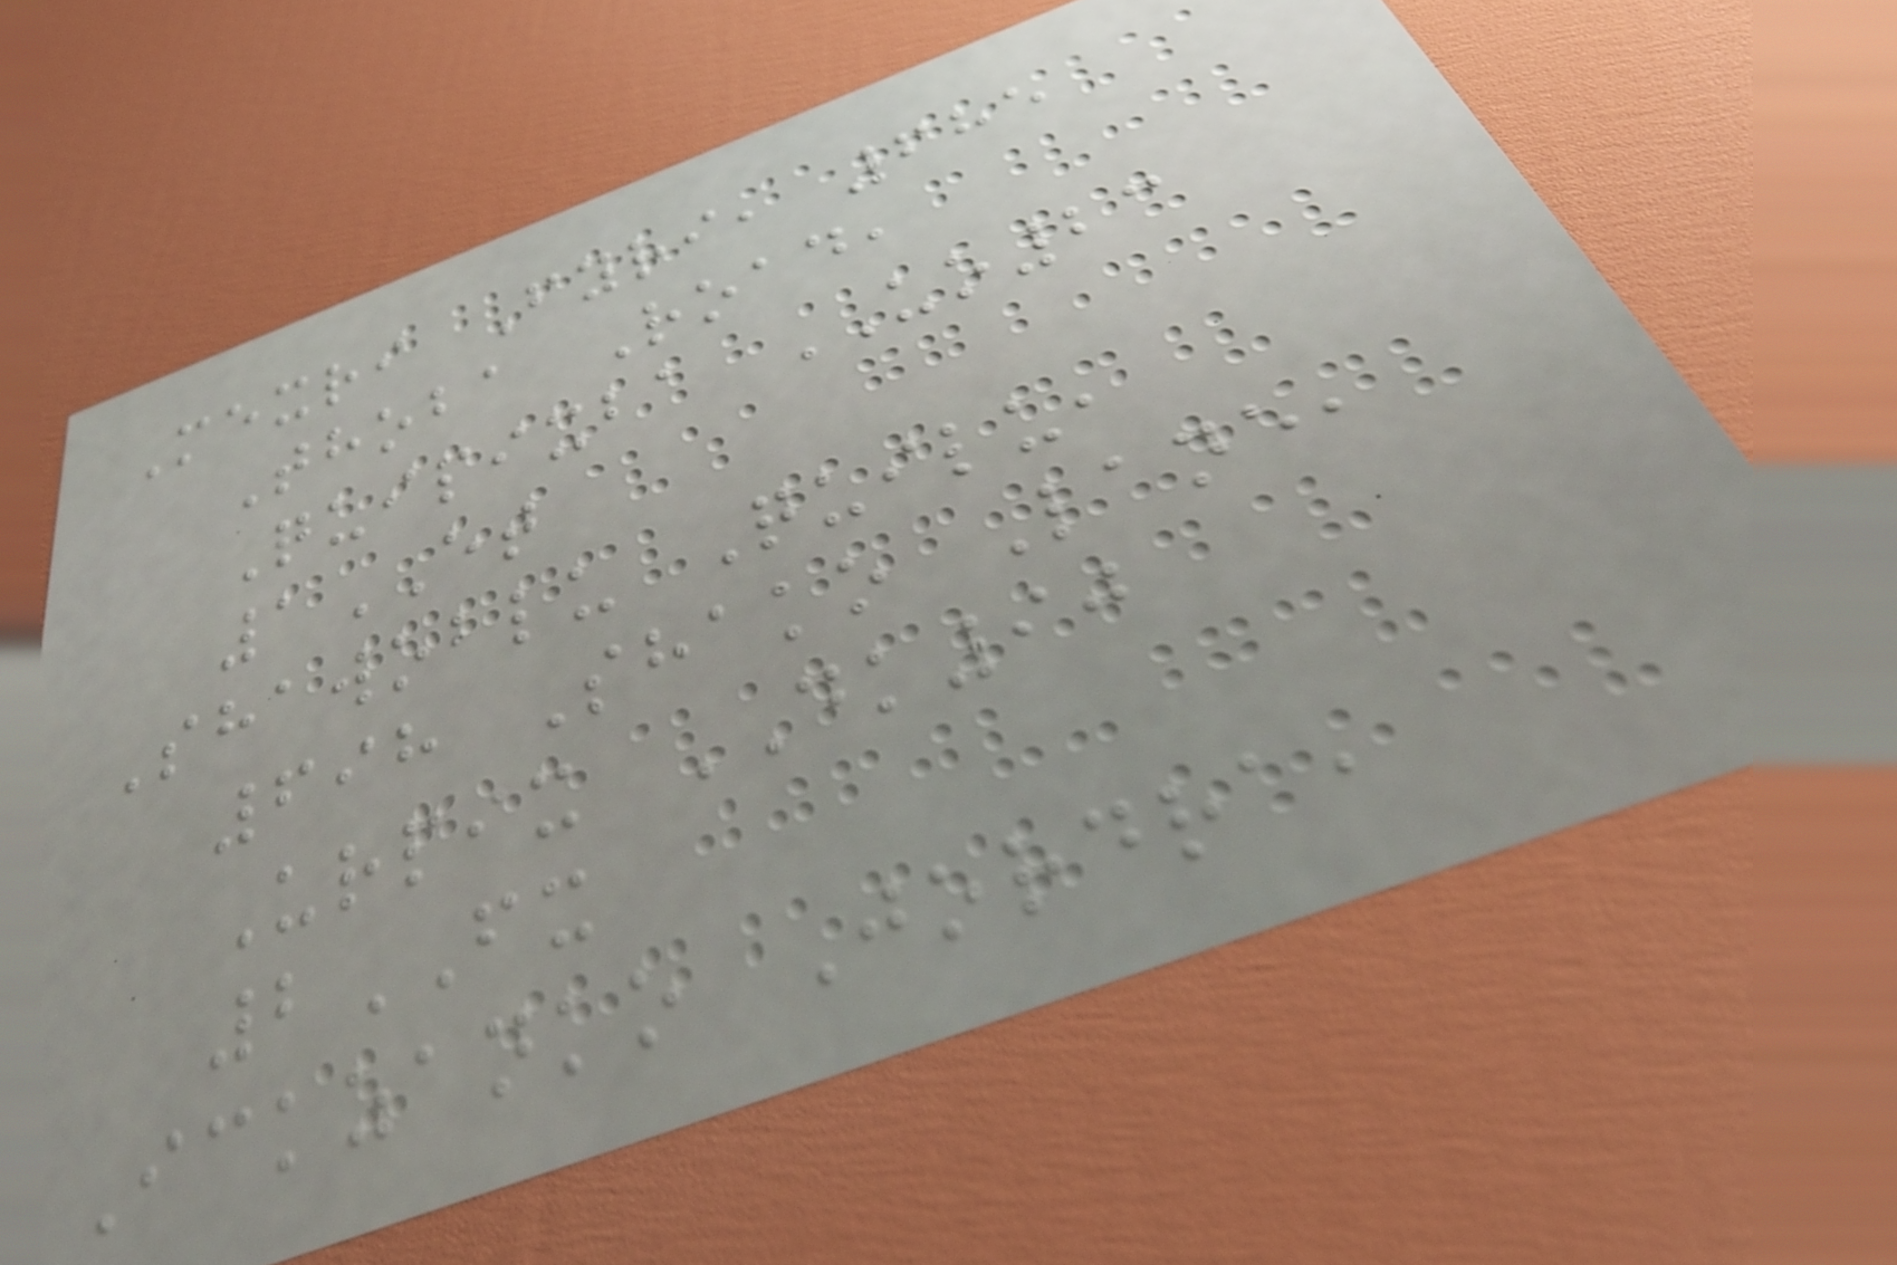Mexri Fyri, 685
Thoba Road,
Quipixba UO23
1ET
Shawoblu Quilu,
698 Shako Lane,
Urpix DK90
2FX
Ickzanko Jordra,
